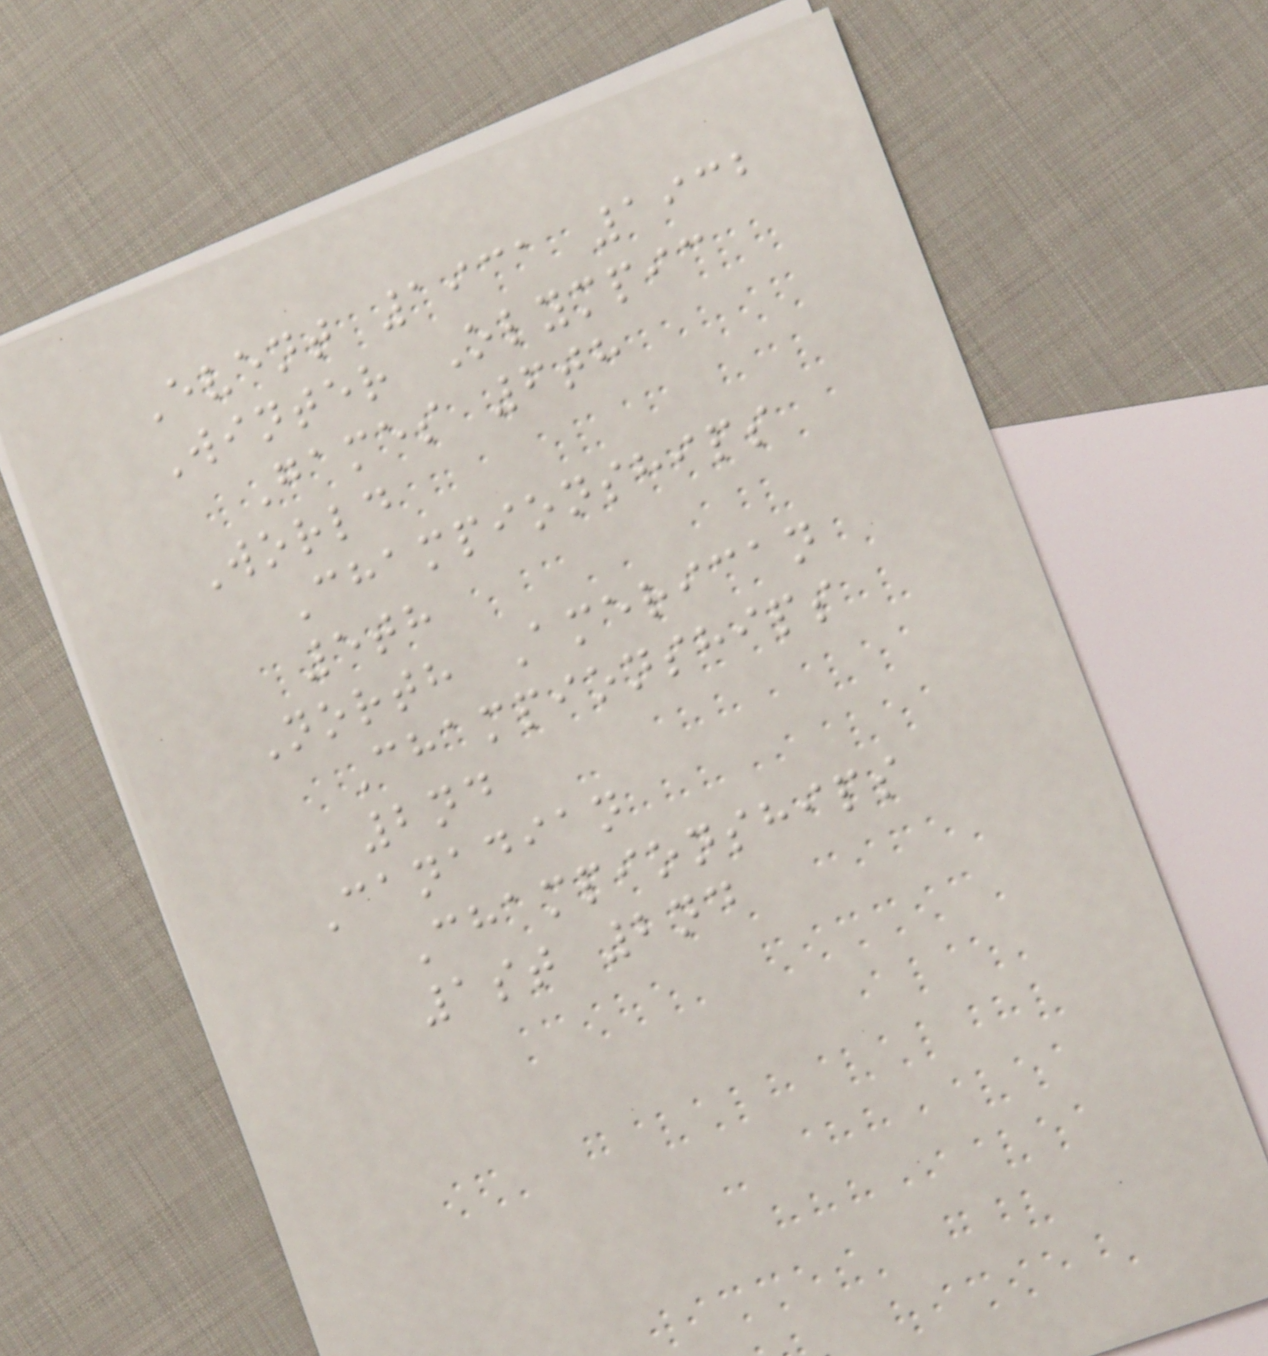Event 1931 1932
Winter Olympic
Games 6th
World
Championships
5th
North American
Championships
2nd
Canadian
Championships
1st 2nd
